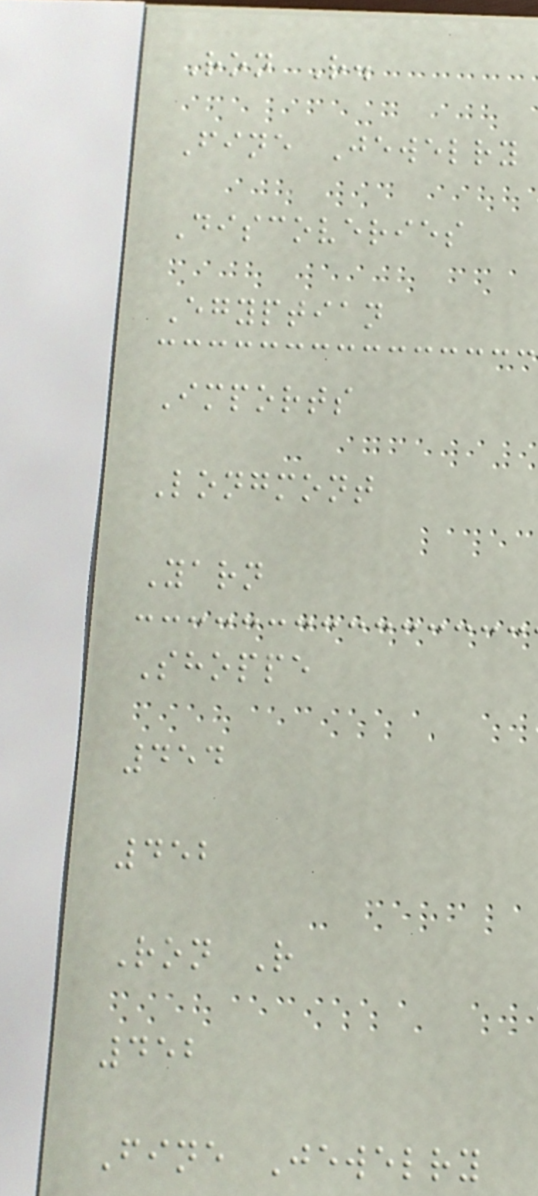Ron R.
Fine Jewelry
Discoveries
Egyptian
Imports
Longmont
Yarn
Shoppe
454
452
Ron R
452
Fine Jewelry
